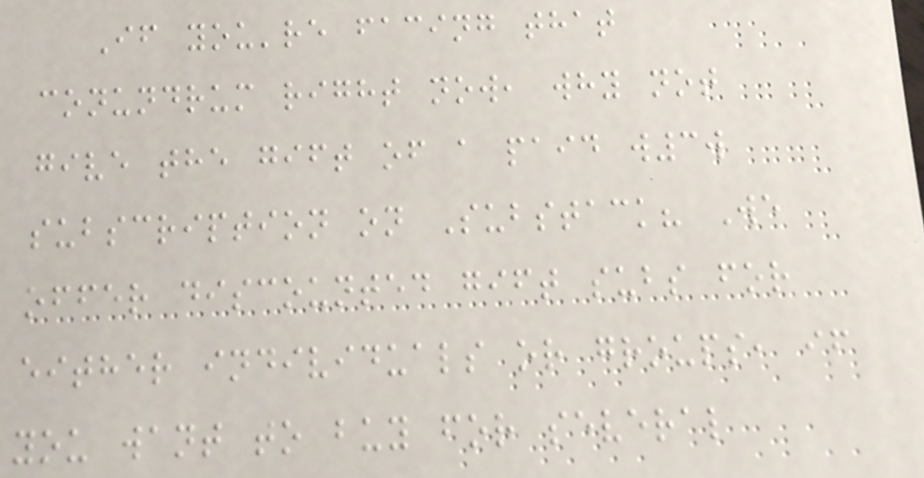If you're facing that
conundrum right now, why not
give the gift of a paid w3w
subscription on Substack? We
offer discounted gift subs for
either individuals or groups, if
you want to buy for several
